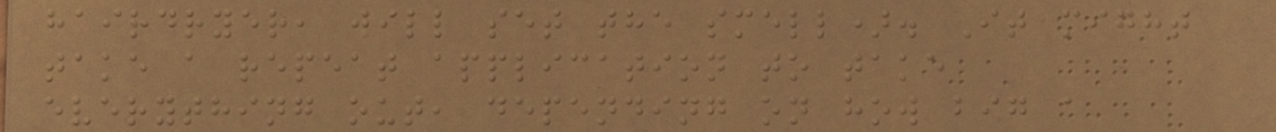hairdryer, will set the smell). It might
take a repeat application to take
everything out, depending on how big a
